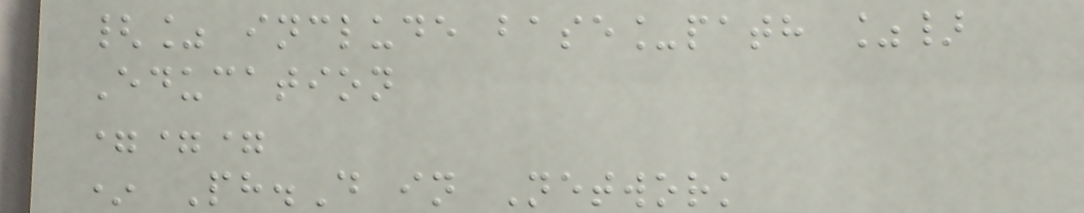{% include base_path %}
Education
===
* Ph.D in Network
